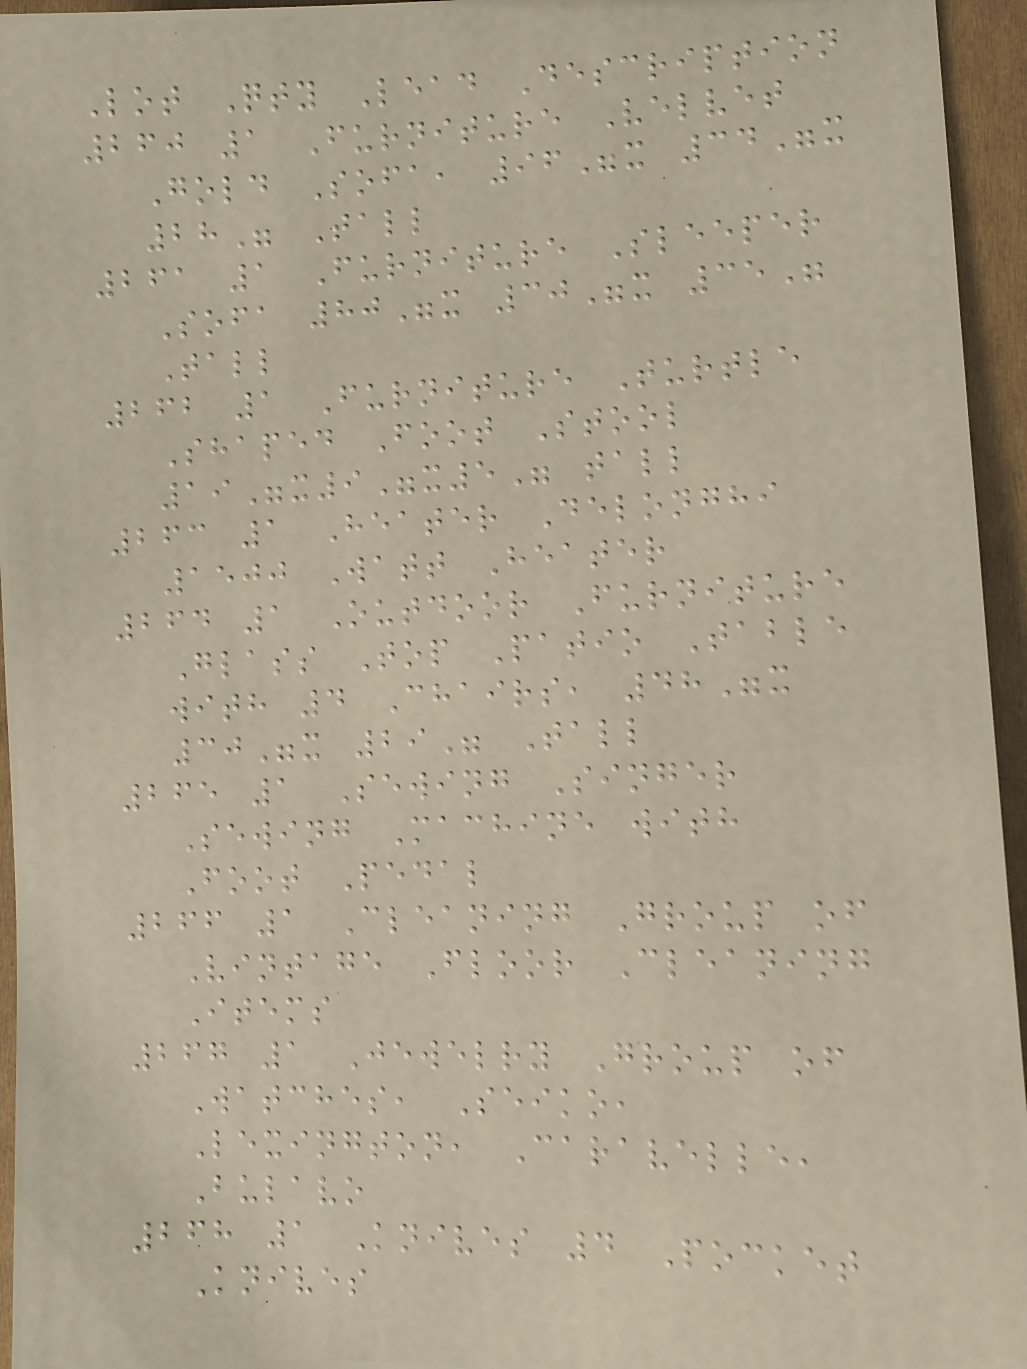Lot Qty Lead Description
260 1 Furniture Velvet
Gold Sofa, 96"x 34"x
28" Tall
261 1 Furniture Sleeper
Sofa 80"x 30"x 35"
Tall
262 1 Furniture Turtle
Shaped Foot Stool
19"x9"x5" tall
263 1 Heater Delonghi
1500 Watt Heater
264 1 Outdoor Furniture
Glass Top Patio Table
with 4 Chairs, 48"x
30"x 29" Tall
265 1 Sewing Singer
Sewing Machine with
Foot Pedal
266 1 Cleaning Group of
Vintage Floor Cleaning
Items
267 1 Jewelry Group of
Watches, Seiko,
Lexington, Caravelle,
Bulavo
268 1 Knives 4 Pocket
Knives
